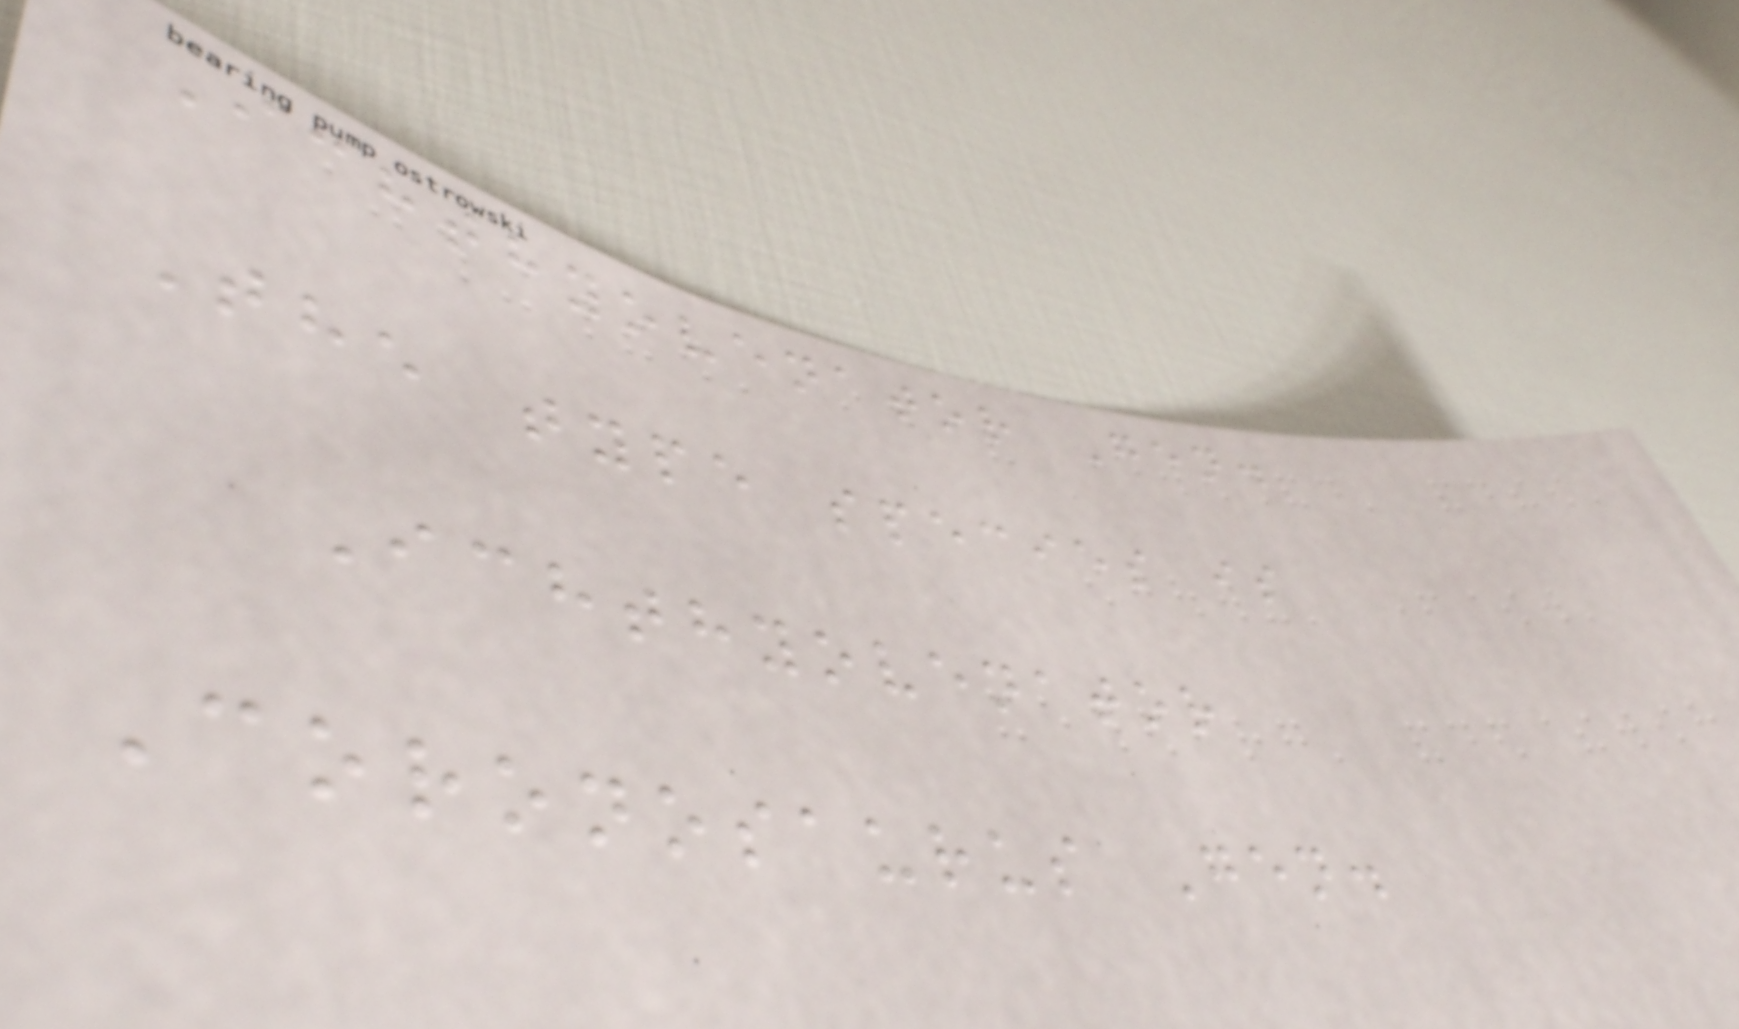Ichthyovenator Gen.
The type species is
Ichthyovenator
Coronosaurus Gen.
